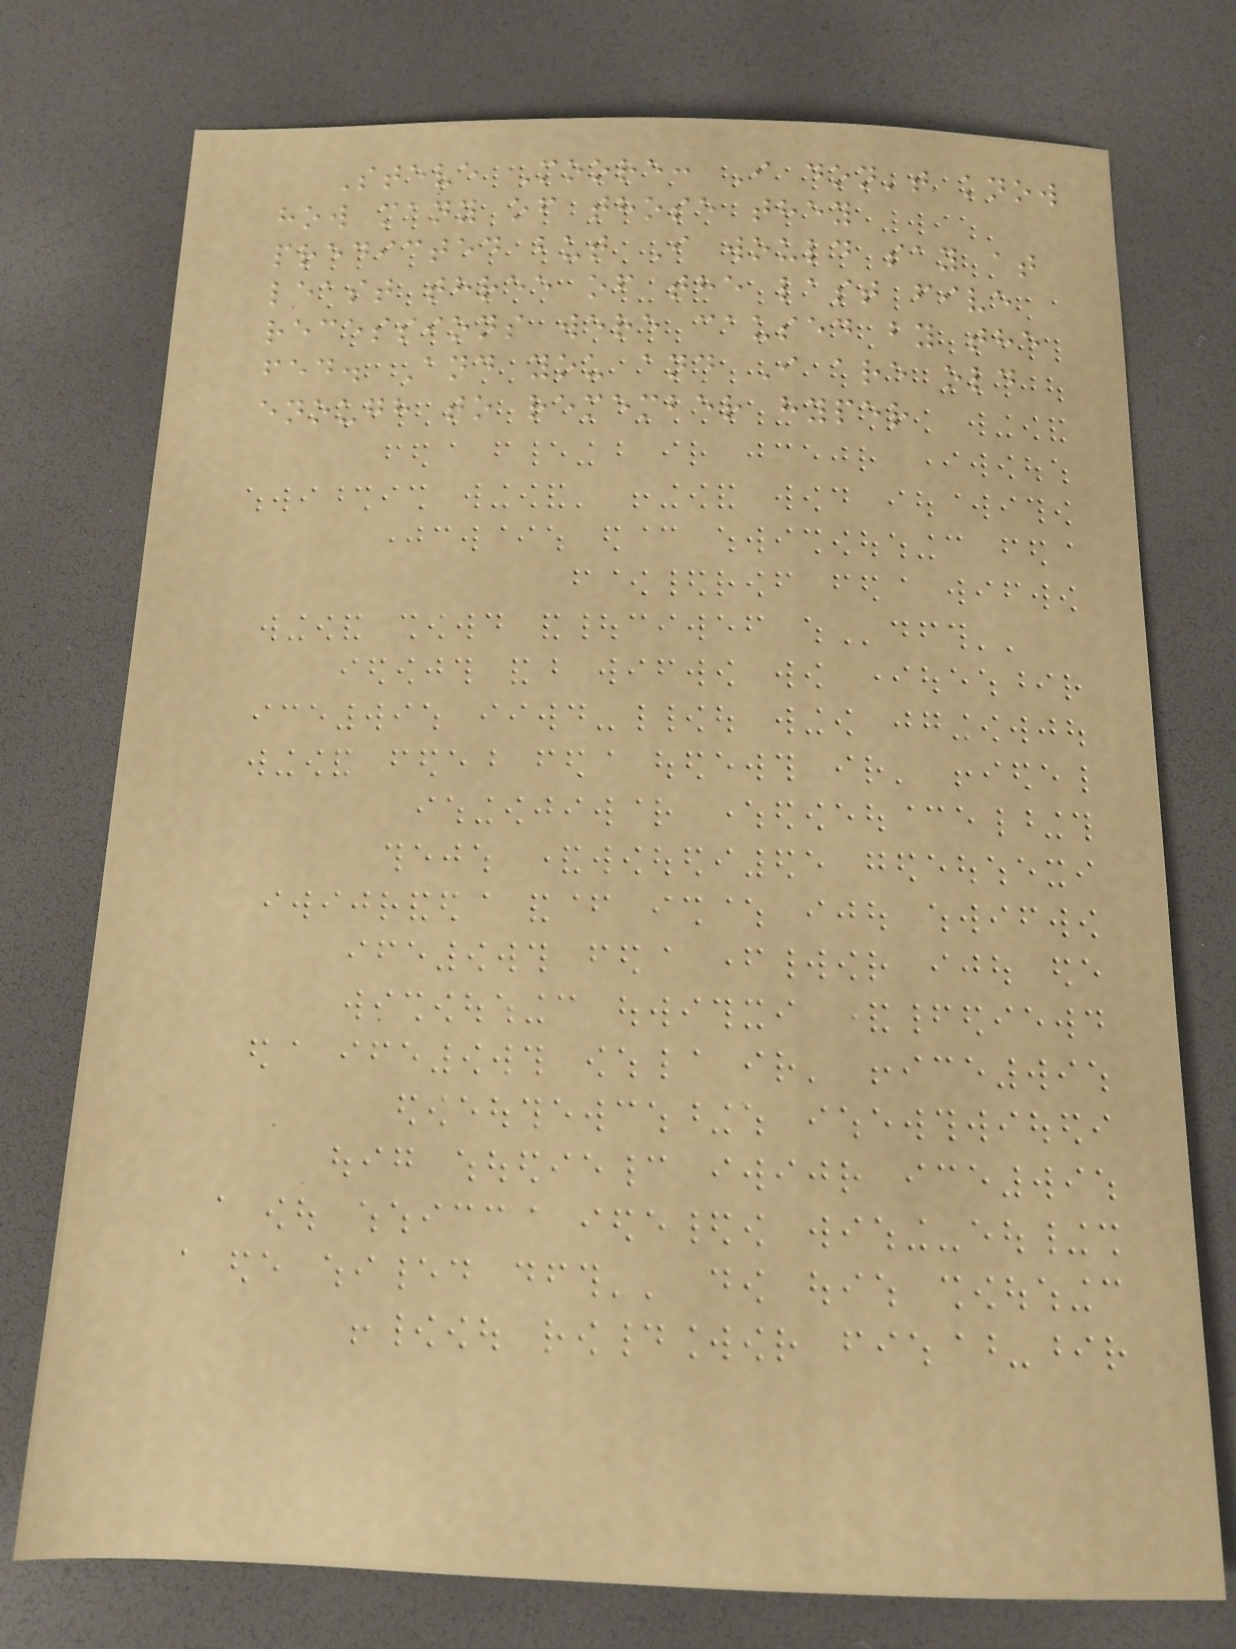Steve Moore: I don't know
how many of those they
predicted but I would say at
least three of the last five
recessions were caused by the
fed. And you and I are old
enough to remember hyper
